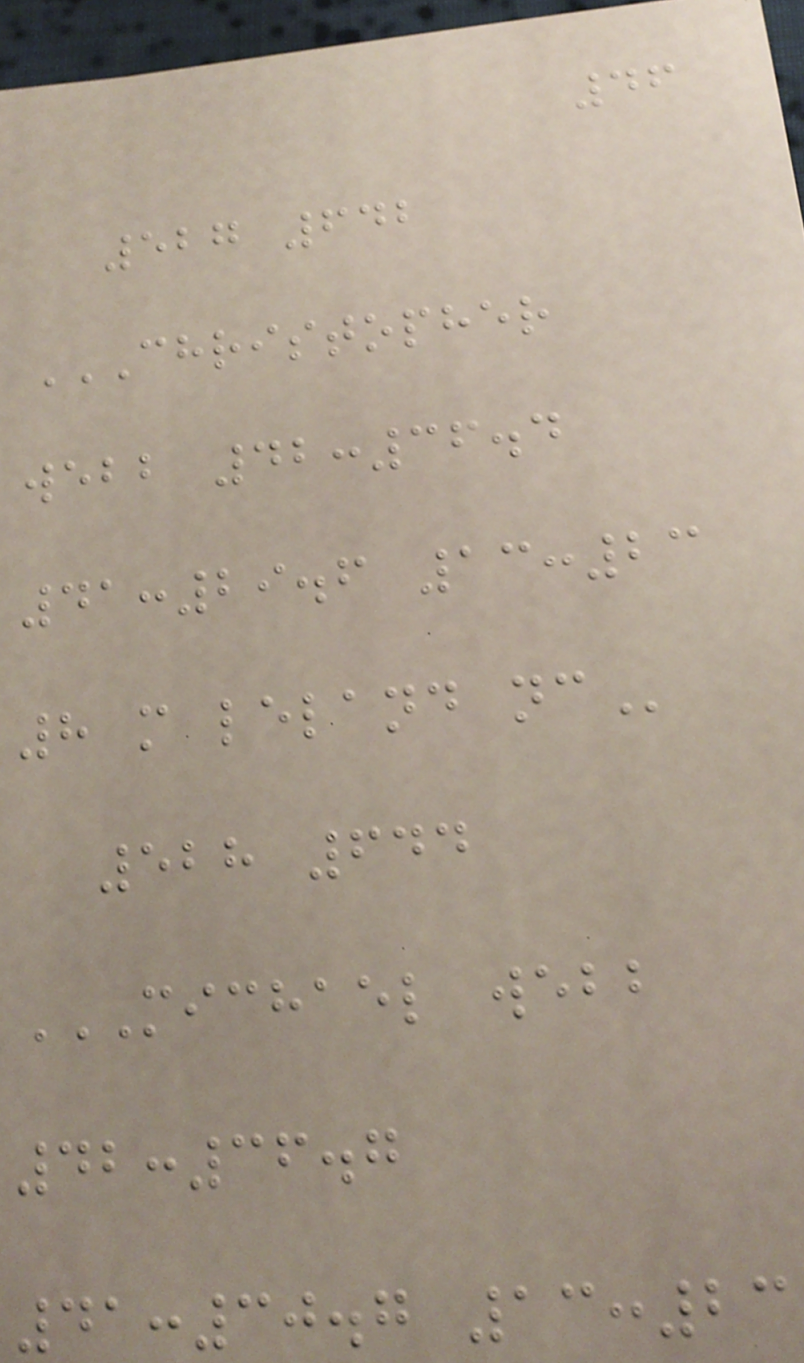46
527 642
CHRISTOPHER
WEBB 42:36.4
41:29.6 13:23
8 M LELAND NC
528 644
MICHAEL WEBB
42:36.7
41:30.7 13:23
